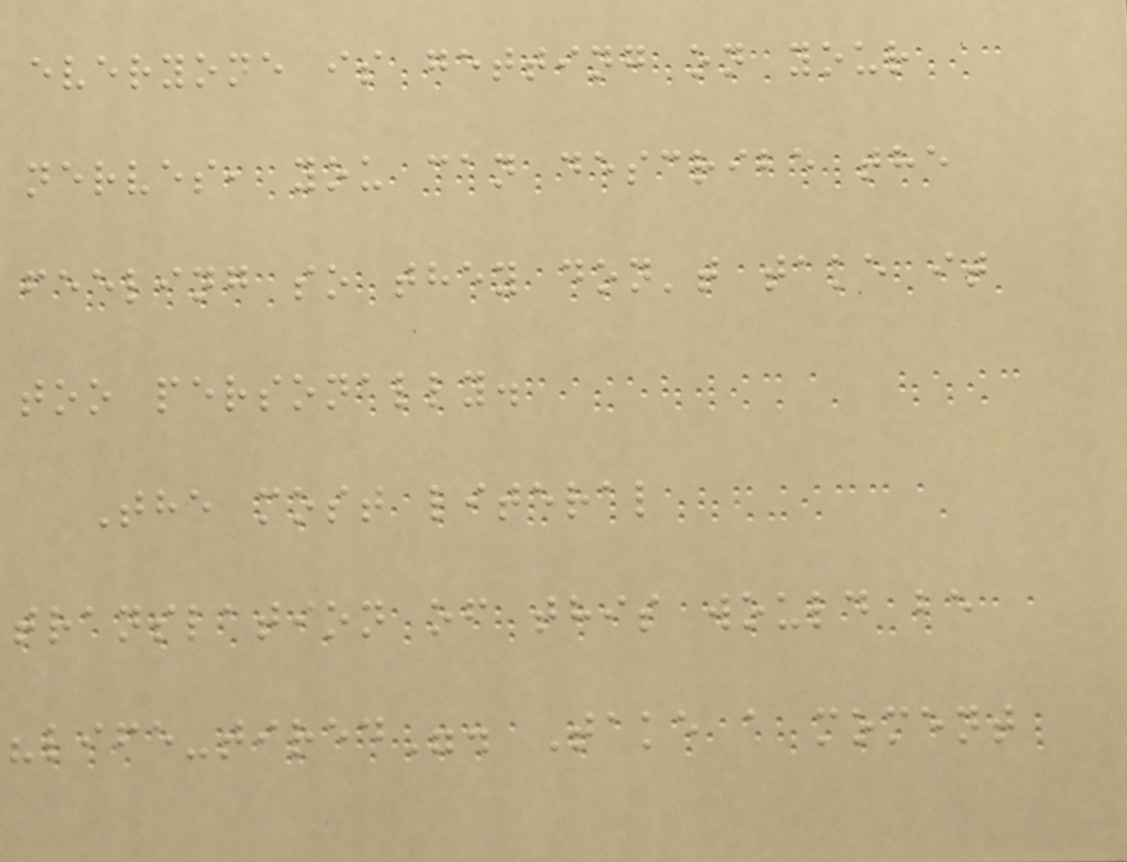everyone is getting on your
nerves, you can describe the
feeling so they don't take it
too personally.
The most literal
translation of this would be
"life-tired". Take a moment
